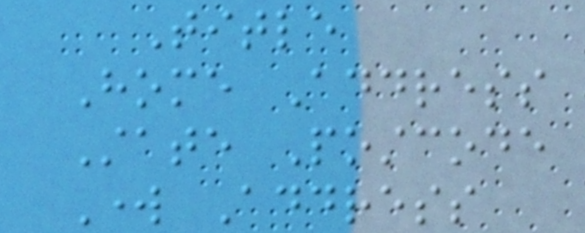Title
Home Address
State Postcode
Work Address
